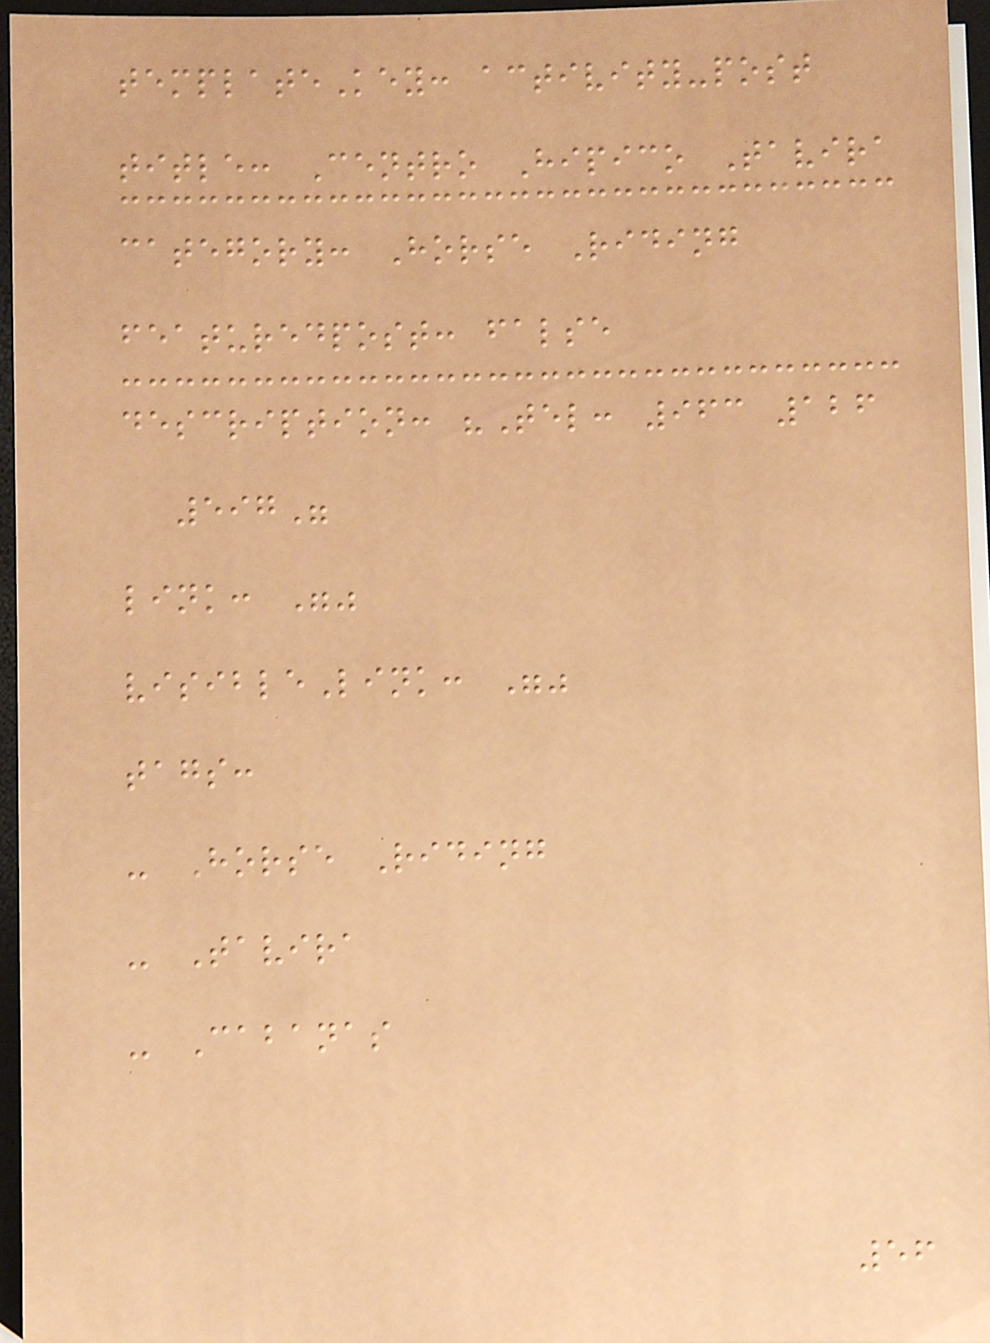templateKey: activity-post
title: Centro Hipico Tavira
category: Horse Riding
featuredpost: false
description: "Tel: 963 126
597"
link: ""
visibleLink: ""
tags:
- Horse Riding
- Tavira
- Cabanas
56
